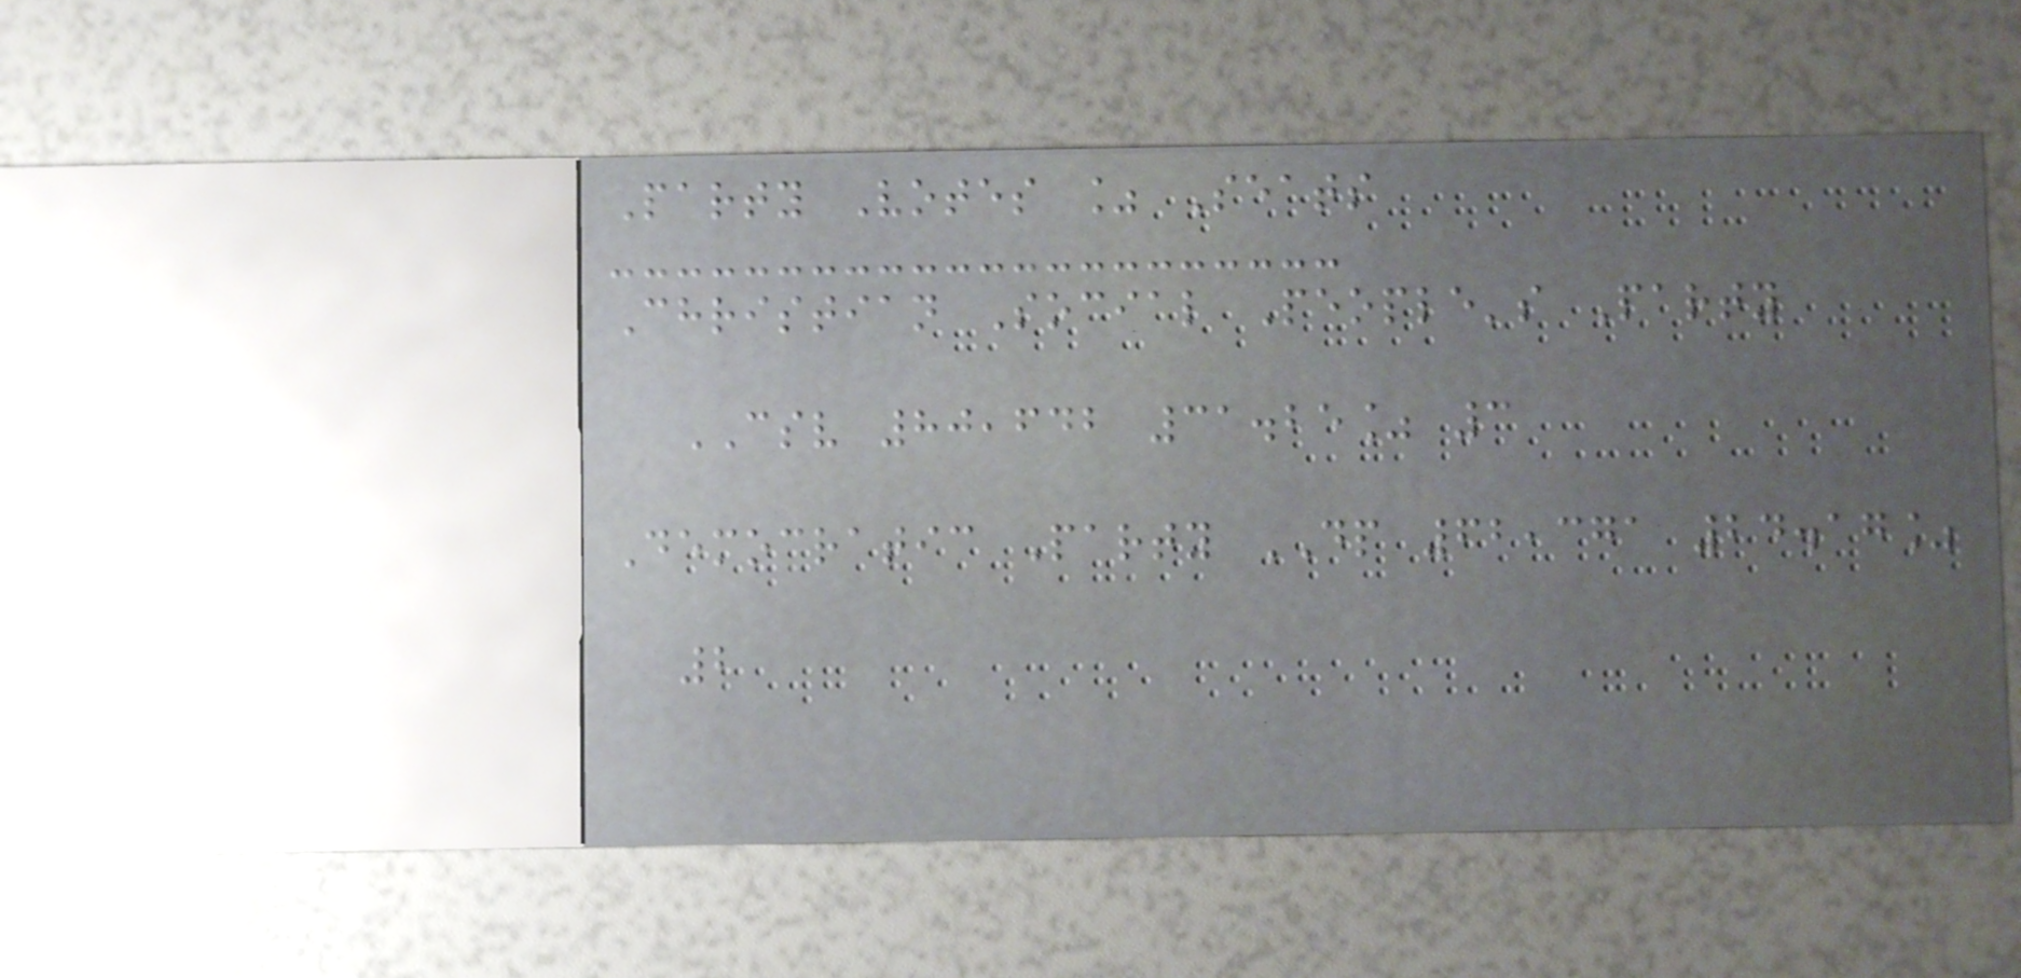Party Votes % Seats
Christian Social People's Party
CSV 80,642 31.25% 3
Democratic Party DP 62,371 24.17%
2
